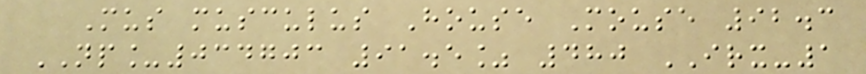Mus musculus House Mouse 92.3
NP_034703 91.5% 480 IRX-1
